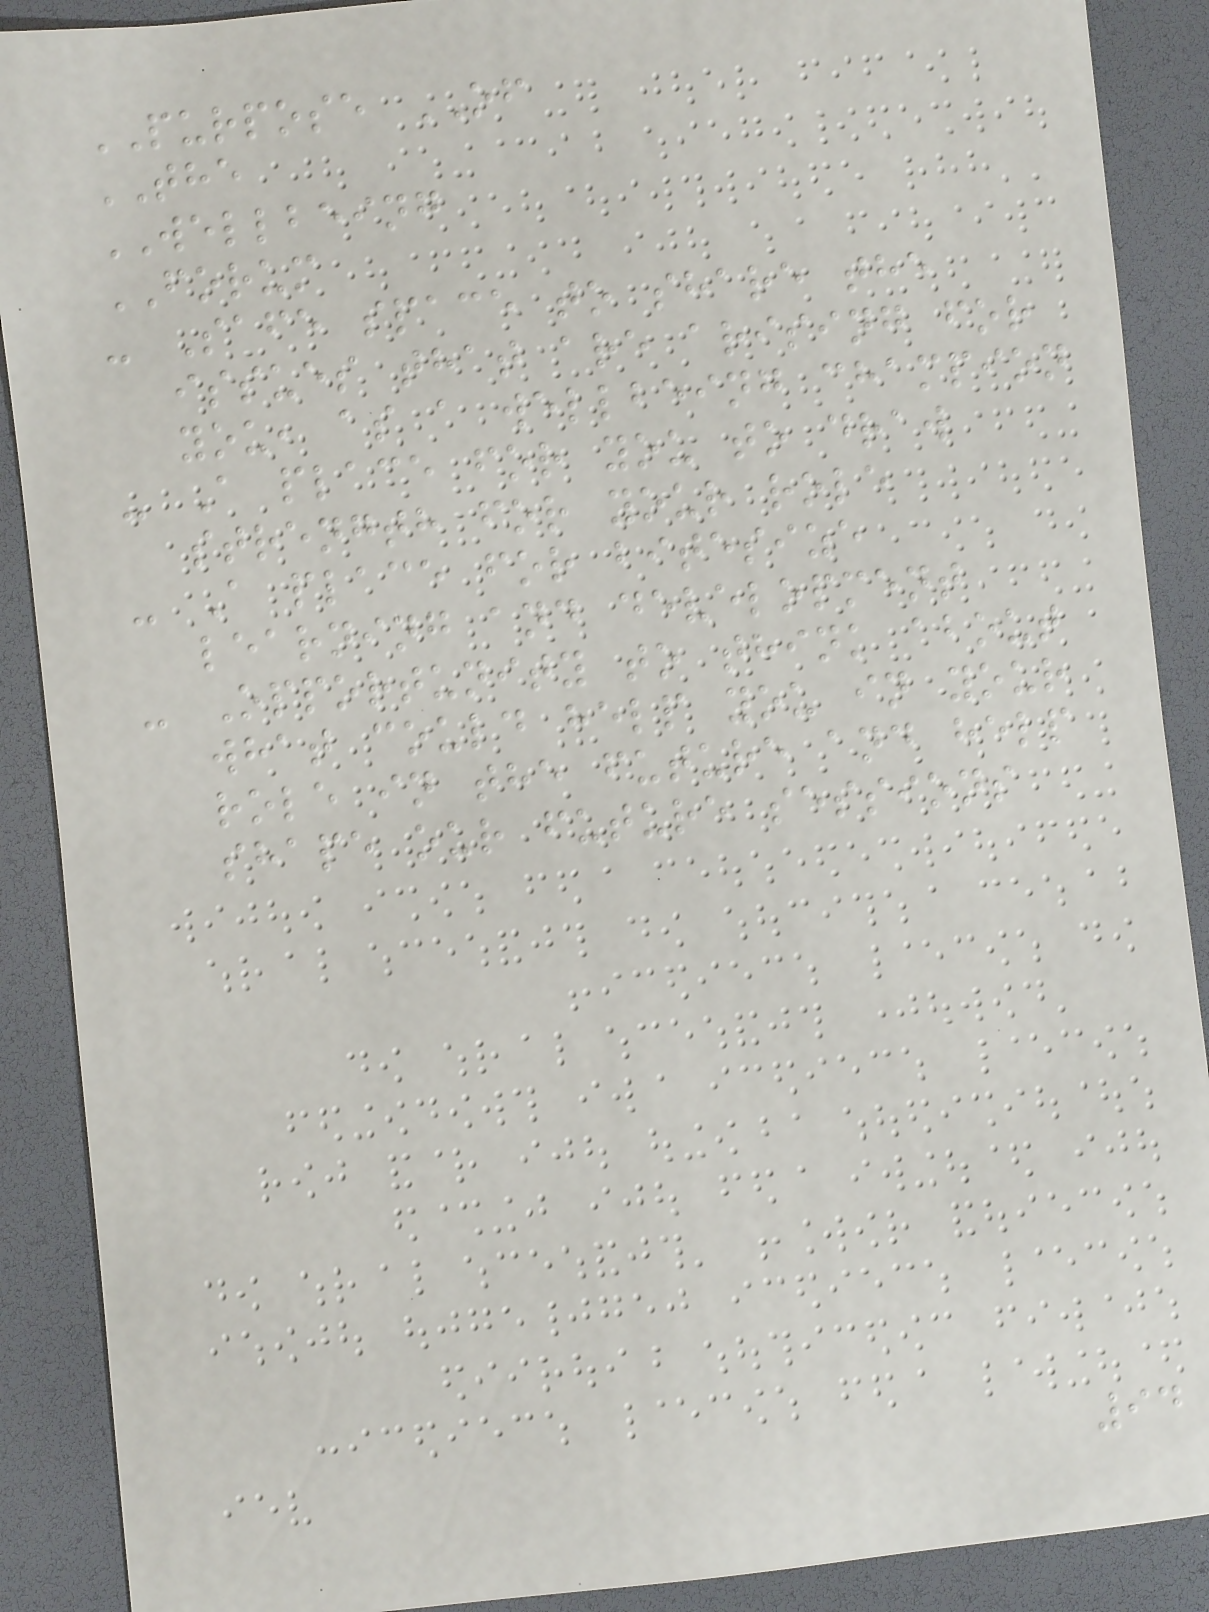PURPOSE OF
THE
WELLBEING
FORUM
- Safe space to share the
issues that are arising for
you, as a wellbeing champion
- A place for you to draw
strength for your role
- A place for bitesize
learning and development
- Opportunity to think about
what could help you in your
role in the future and help
shape our future sessions
94
